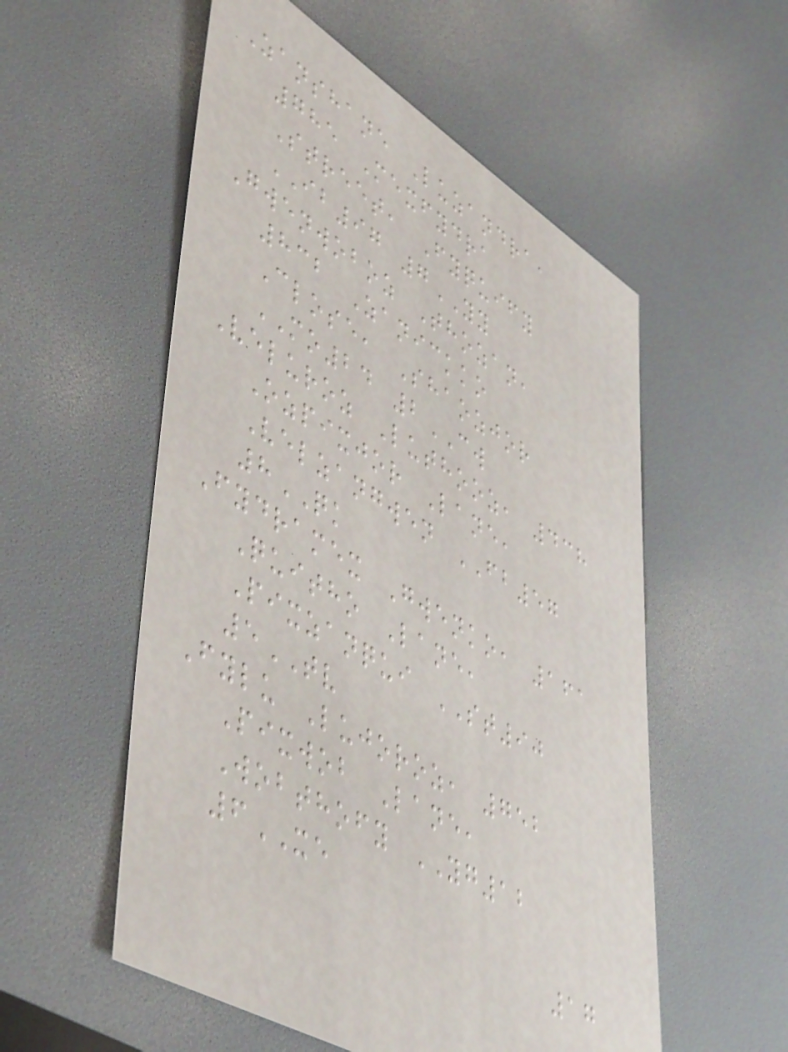Zanshane Luzandra,
785 Mexfydra
Street, Fyquify
IB97 7YY
Gwenwoboz Thozan,
832 Zanickko
Close, Shaozjor
MO24 2CW
Veluroz Luthooz, 438
Ozpixjor Lane,
Velzangwen FB57
8QK
Fydramex Gwenko, 161
Quitho Lane,
Pixzanqui ST90
5TV
Fylu Lujoroz, 752
Pixwob Lane,
Wobthofy YG12
6XE
17
